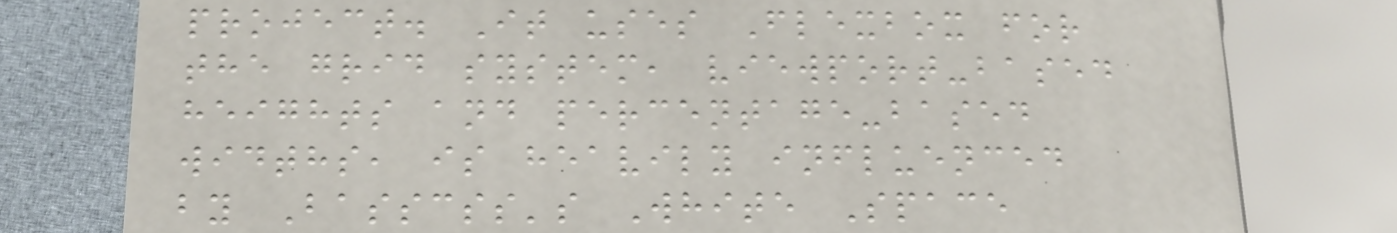project. It uses Flexbox for
the grid system, viewport-based
heights and percentage-based
widths, is heavily influenced
by Basscss's White Space
